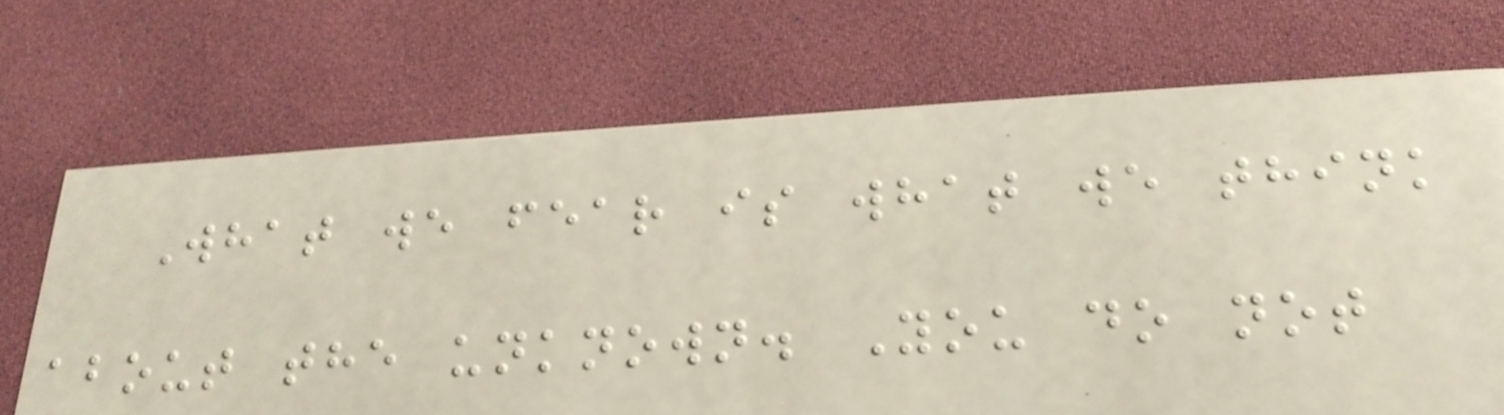What we fear is what we think
about the unknown. You do not
